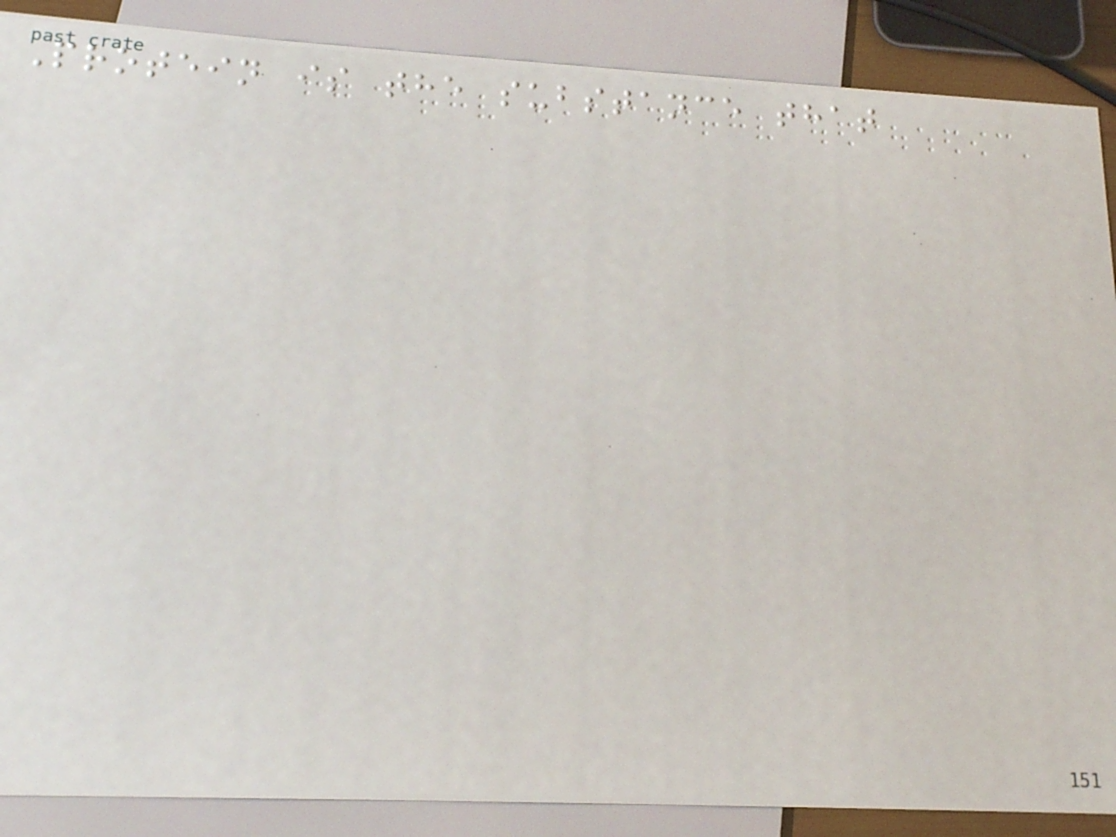Protein is the substance that
